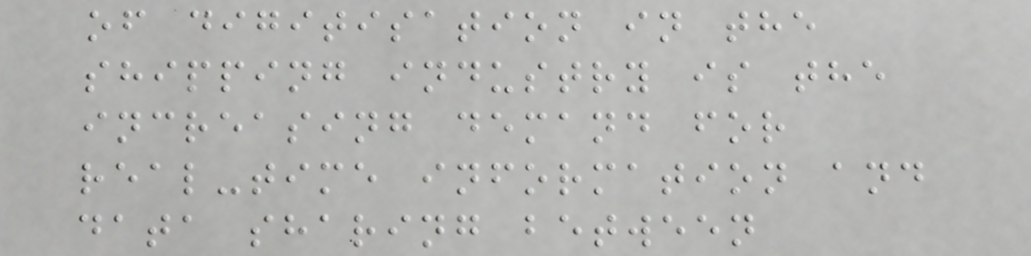of digitisation in the
shipping industry is the
increasing demand for
real-time information and
data sharing between
